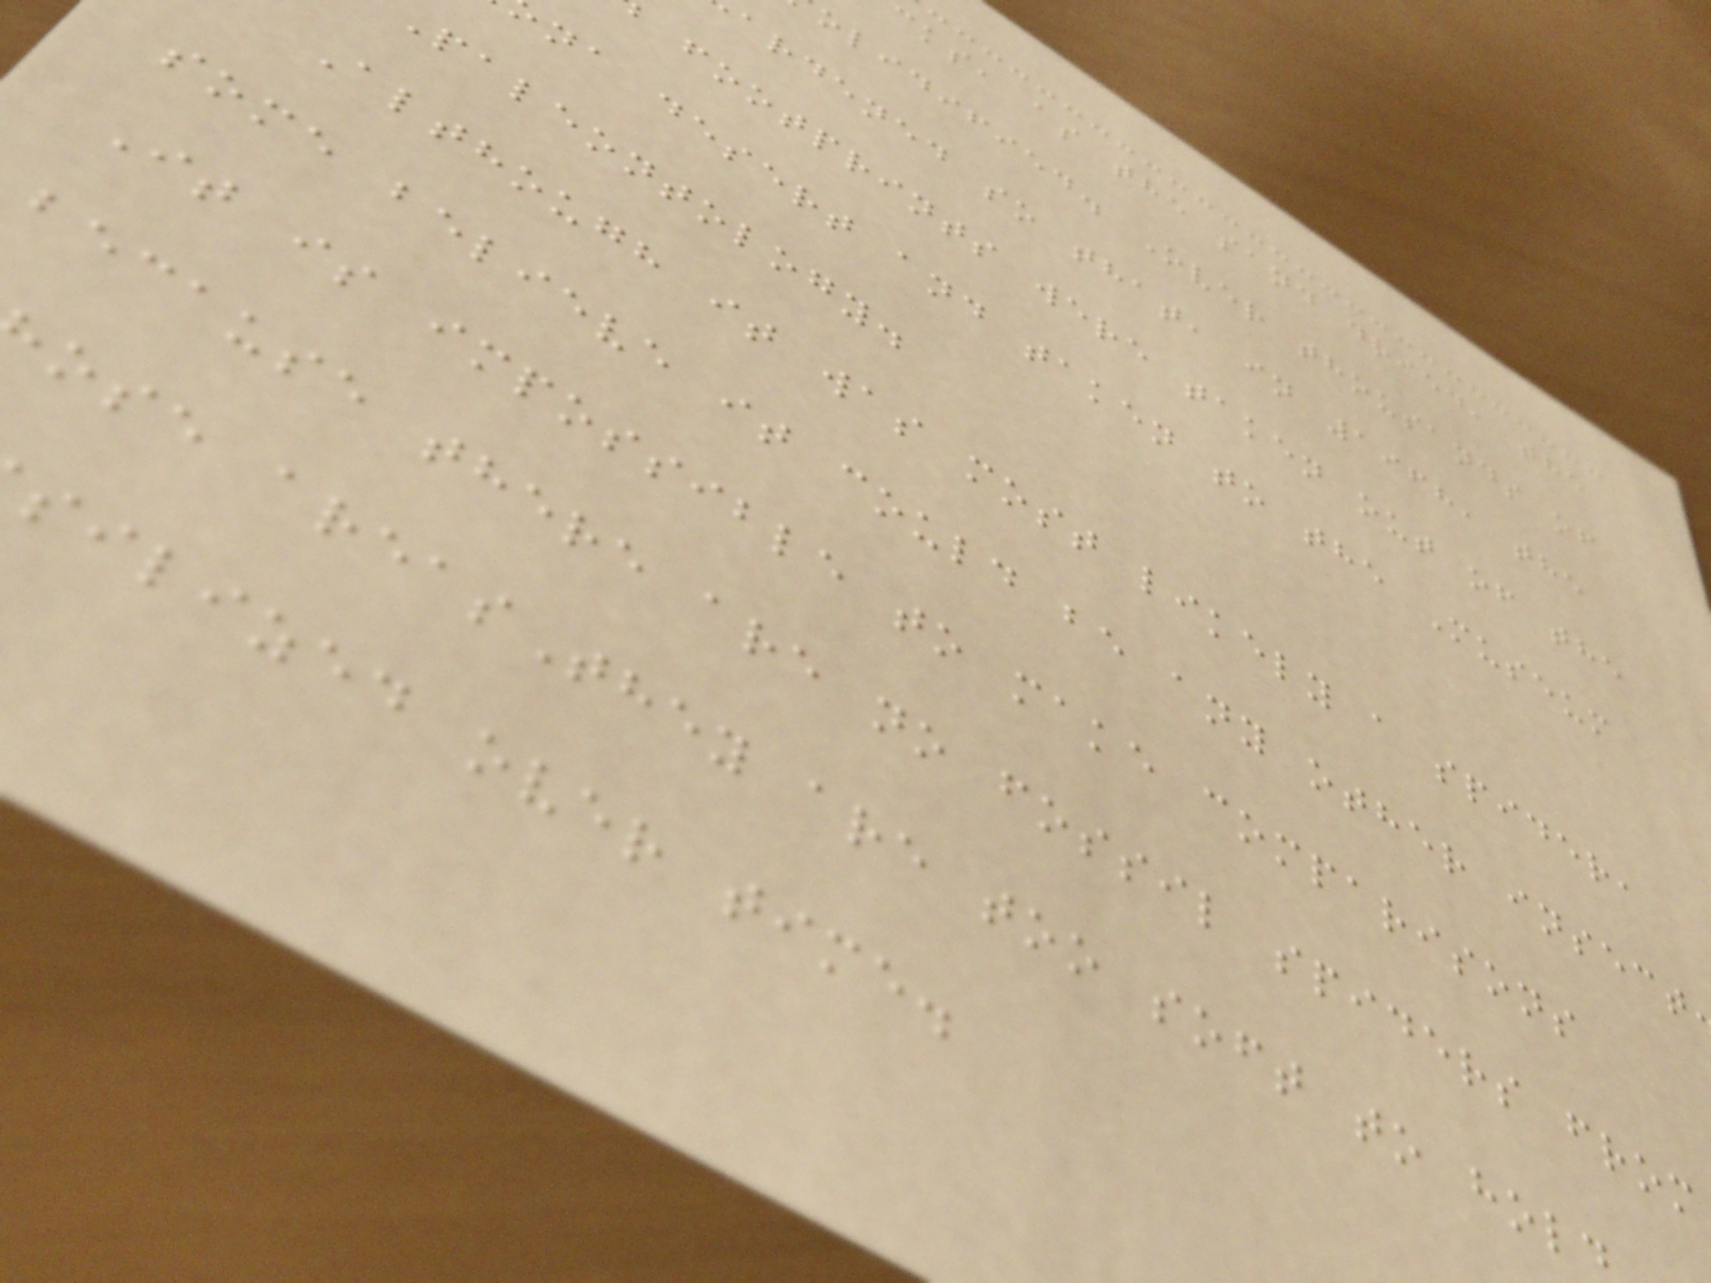cks, as the sand dried, the
olidified. Over thousands of
ardened so that, in 1968, the
footprints were taken out of the
na desert and taken to the Museum
paleontology.
Although it was most likely a spider,
some believe it could be any other insect
It is impossible to make comparisons
because there are no fossil spiders from
ose areasThey are too soft to hol
silized over time.
